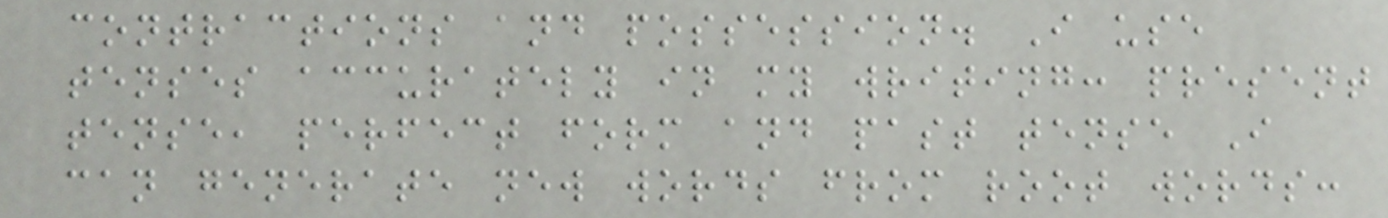contractions and possession. I use
tenses accurately in my writing: present
tense, perfect form and past tense I
can generate new words from root words:
